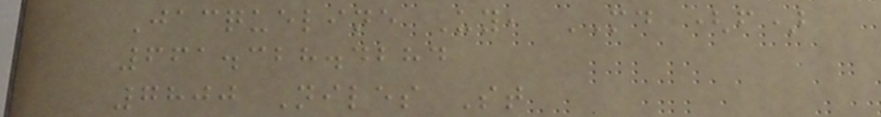Jacqueline Uy, MD (f)
661.328.4284
7800 Niles St
